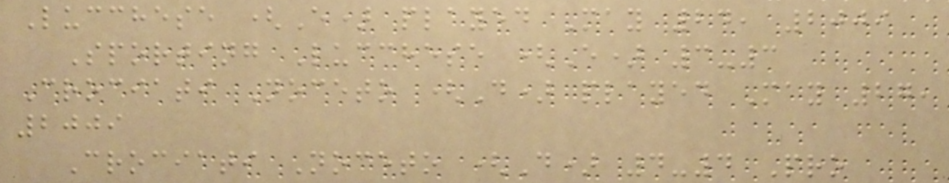Lucchese (E) played May 24, 2009
Sporting Lucchese (E) 3-3
Crociati Noceto (D) played May 27,
2009
Crociati Noceto (D) 4-4 Pro
